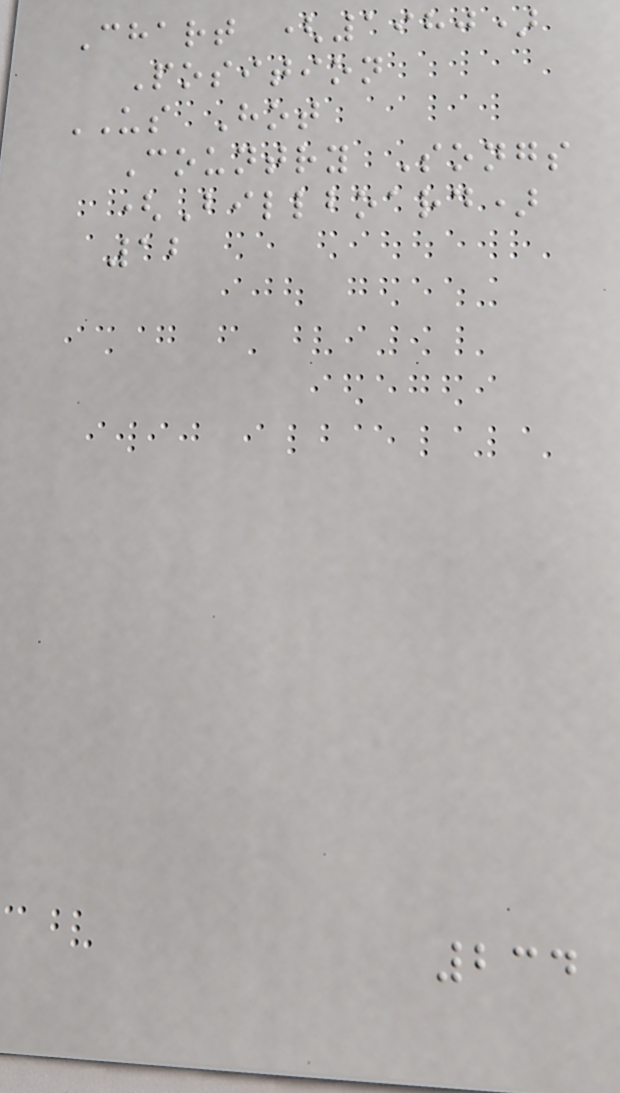Chart (1980)
Position
US Hot
Country Songs
(Billboard)
12
234
